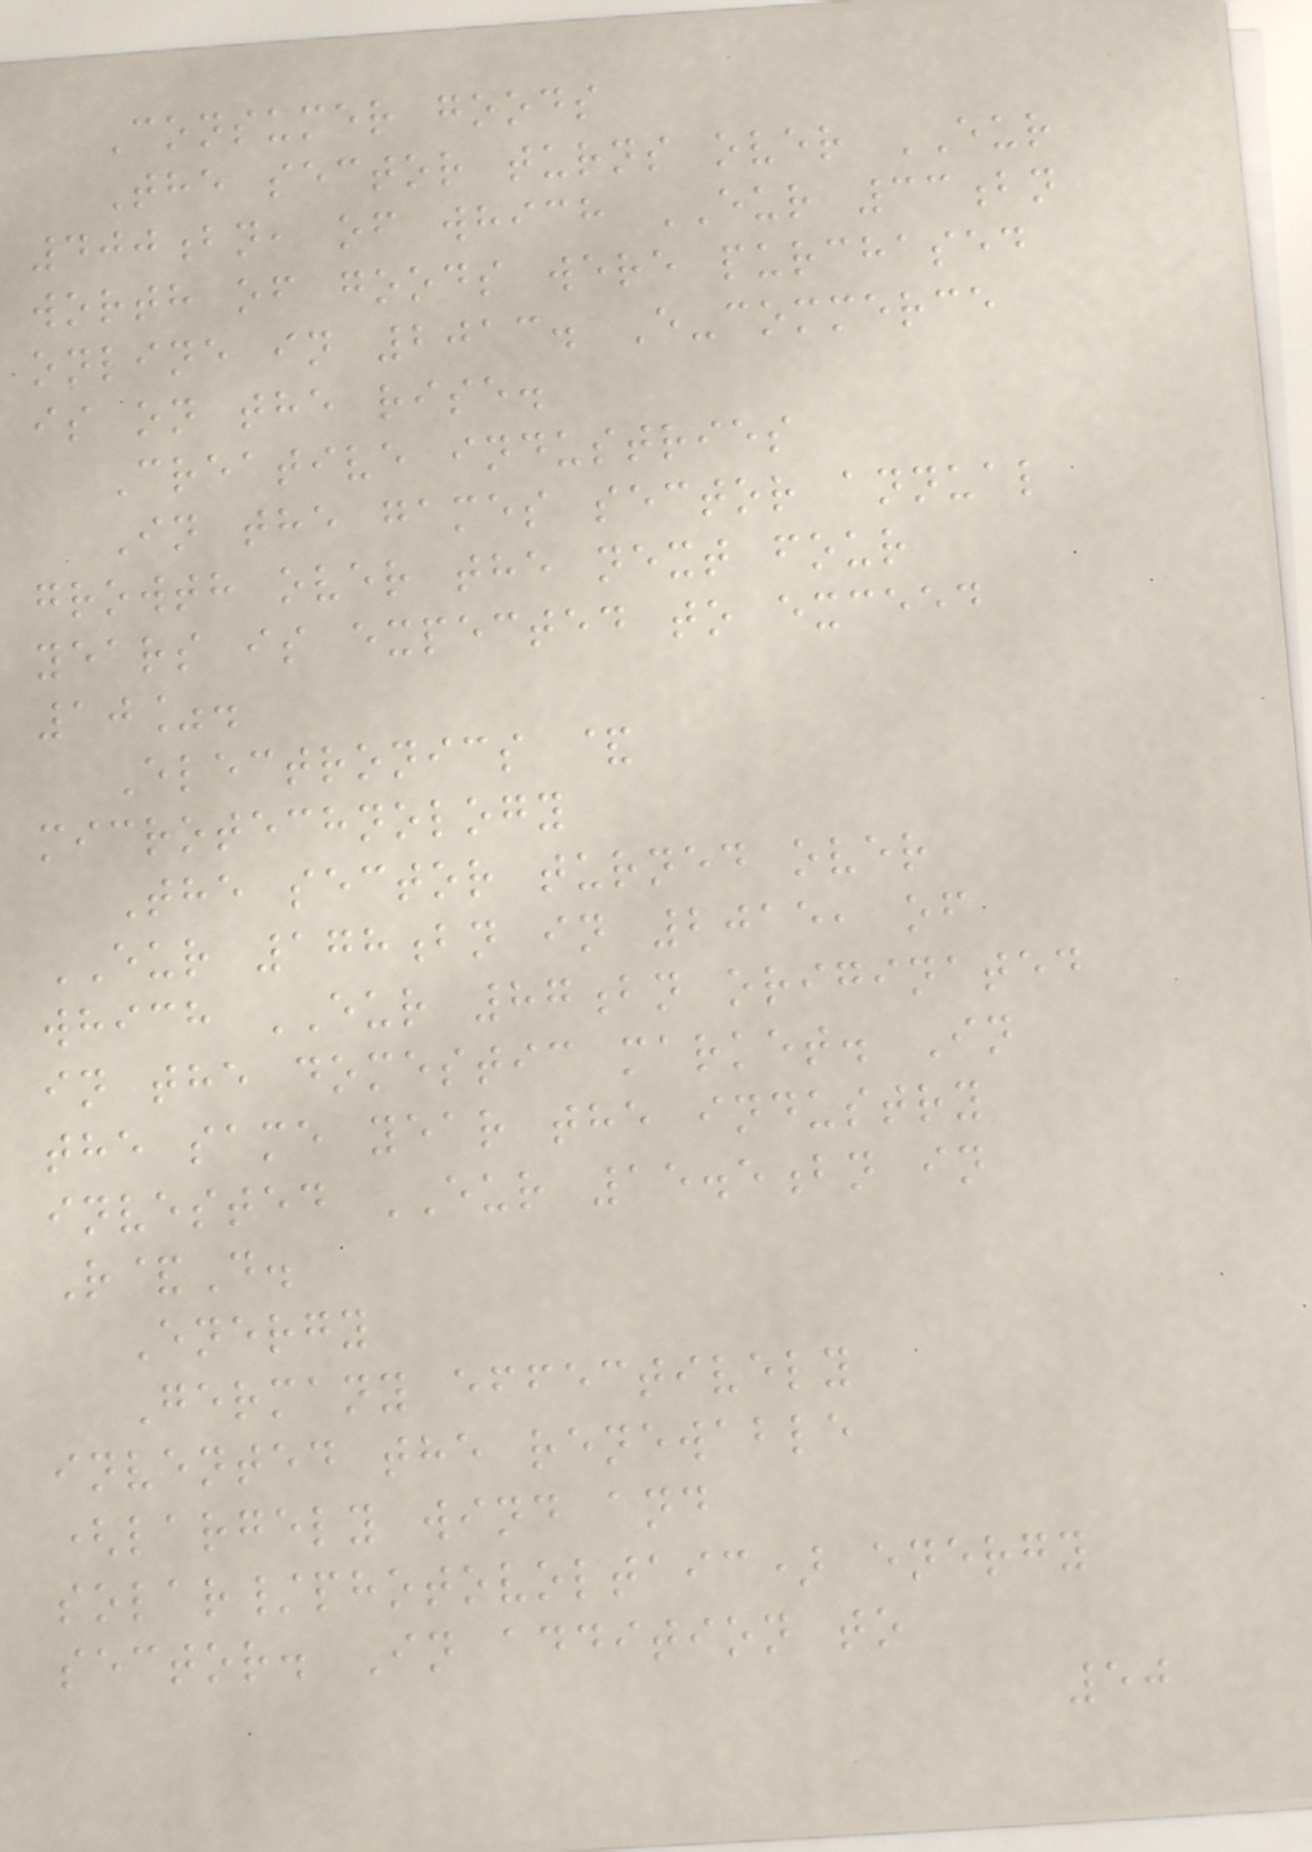Consumer goods
The sector turns over EUR
400bn, of which EUR 33bn
worth of goods were purchased
online in 2013. E-commerce
is on the rise.
Creative industries
In the games sector annual
growth over the next four
years is expected to exceed
10%.
Electronics &
microtechnology
The sector turned over
EUR 178bn in 2015, of
which EUR 87bn originated
in the domestic market. In
the same year the industry
invested EUR 15.5bn in
R&D.
Energy
Germany effectively
invented the renewable
(largely wind and
solar/photovoltaic) energy
sector. In addition to
50
